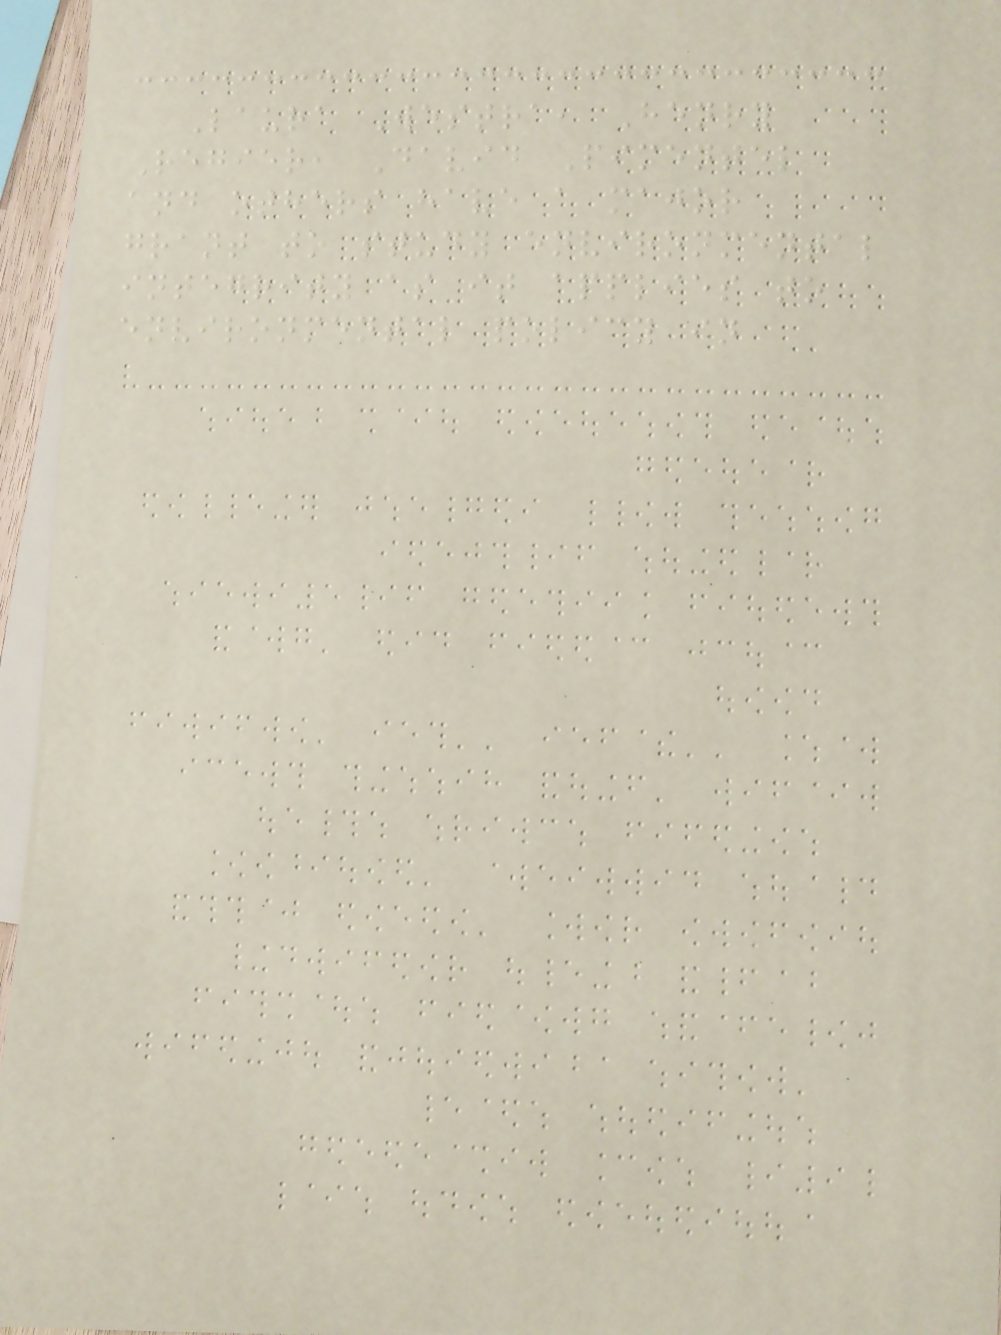Laura Westra, Henry
Regier, David Pimentel
and others have a major
grant to study environmental
integrity as it applies to
environmental policy in
